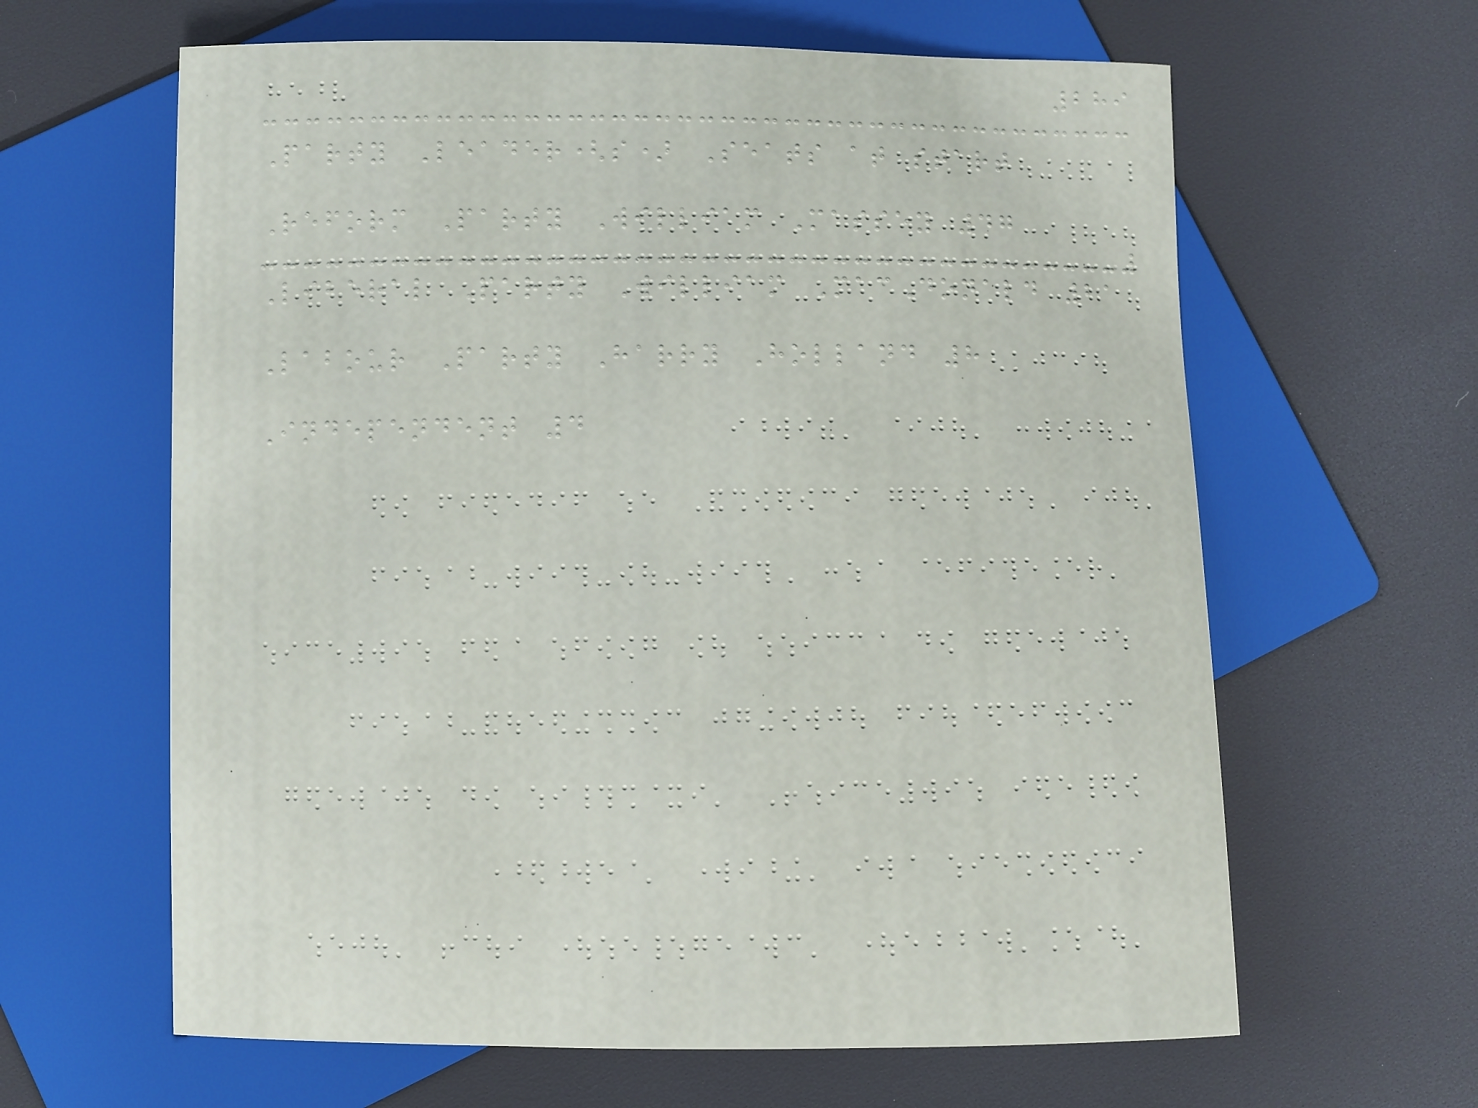289
Party Leader(s) Seats at start
Reform Party William Massey 47
Liberal Party William MacDonald 21
Labour Party Harry Holland 8
Independent 4
